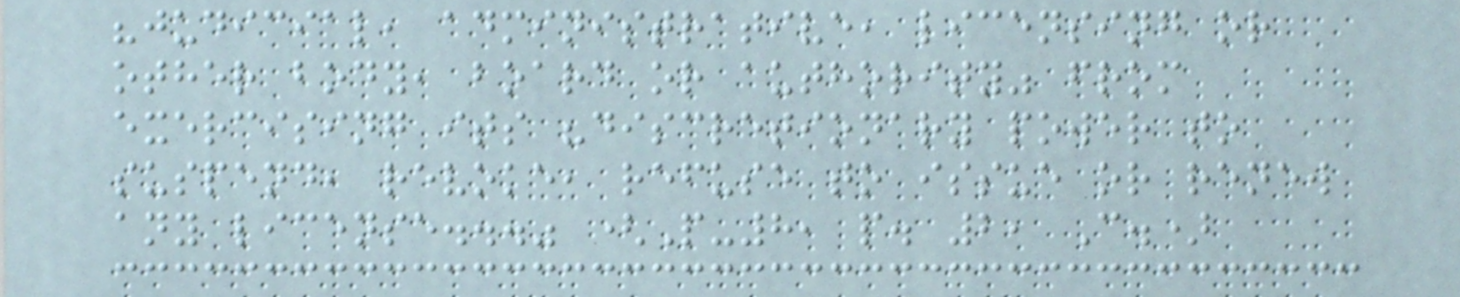"judicial, administrative, licensing or
other body, board or authority" from
exercising its "discretionary power to
suspend, revoke, refuse to issue or renew
any license..." (P-8, p. 2, C.)
